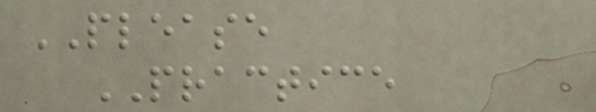PLEASE
PRACTICE
